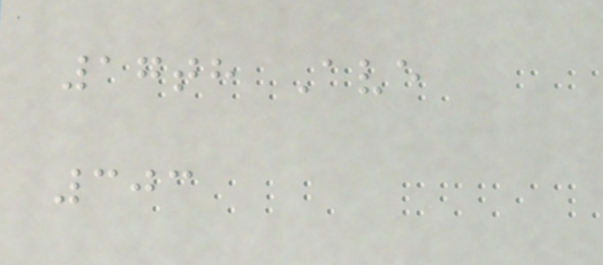17th Ave
303
